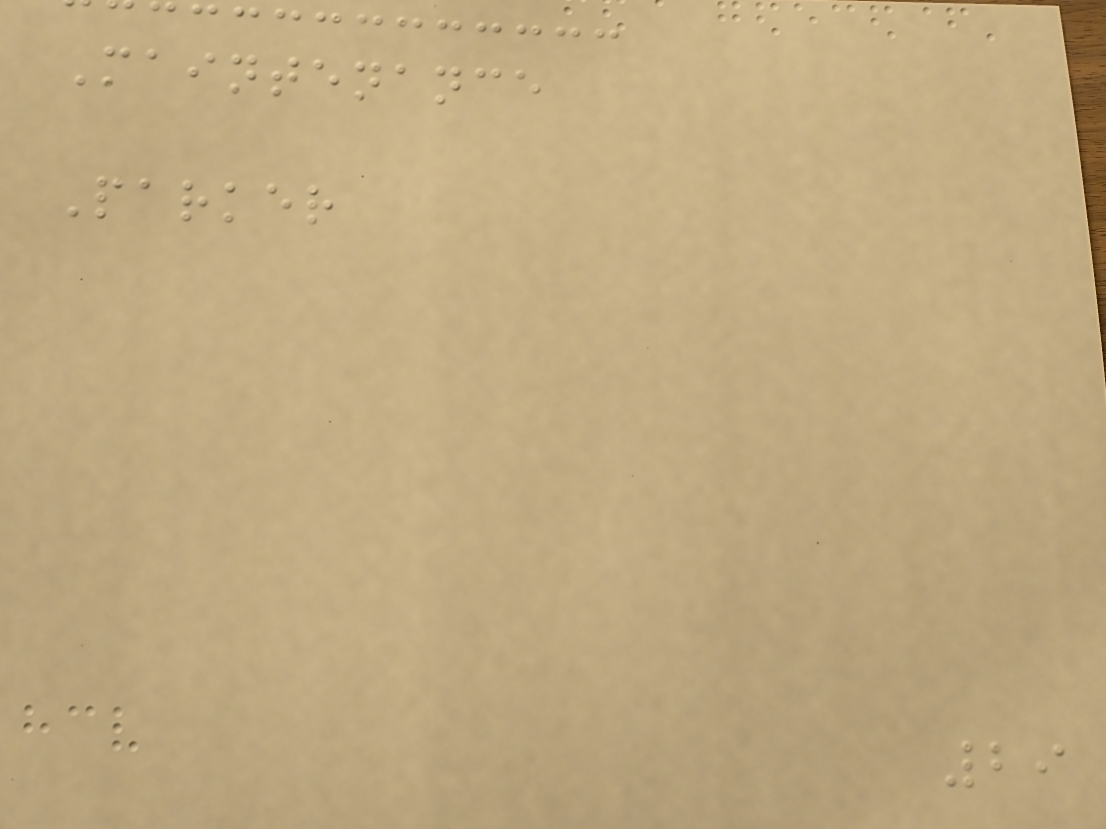Maintenance
Parker
29
